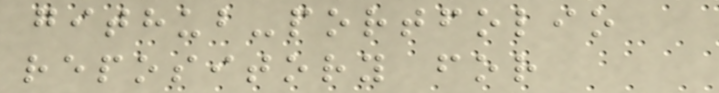github-portfolio
repository for
